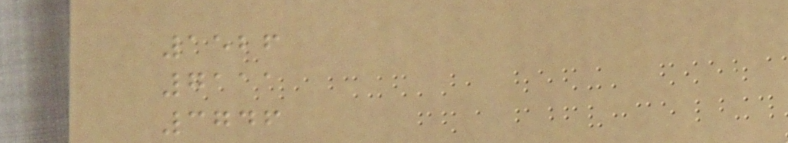1526
7111
3746
